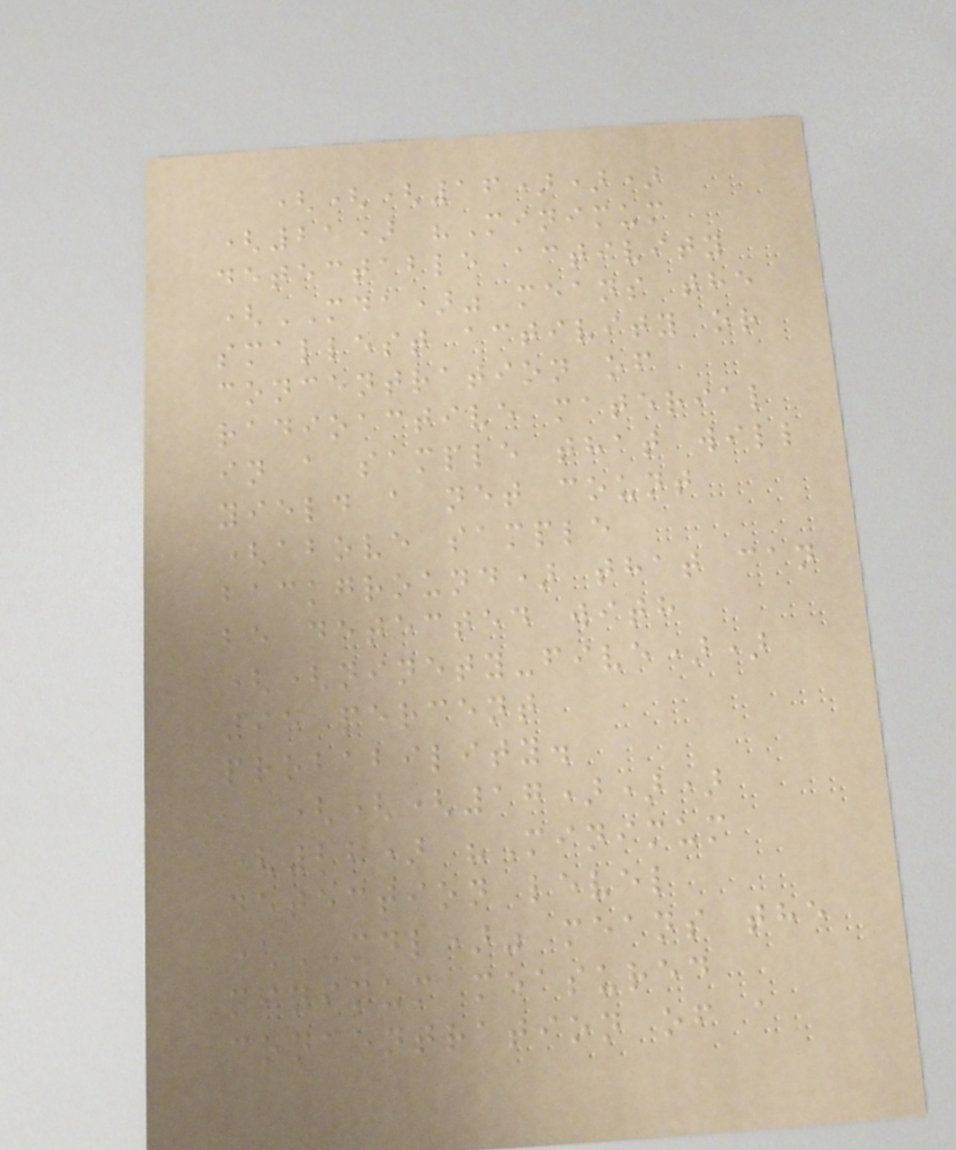(((16)))
(21) "Minimum
detectable activity
(MDA)" means the
smallest activity or
concentration of
radioactive material
in a sample that will
yield a net count
(above sample
background) that can
be detected with
((ninety-five))
95 percent
probability.
(((17)))
(22) "Minimum
detection level
(MDL)" means the
minimum measured
concentration of a
